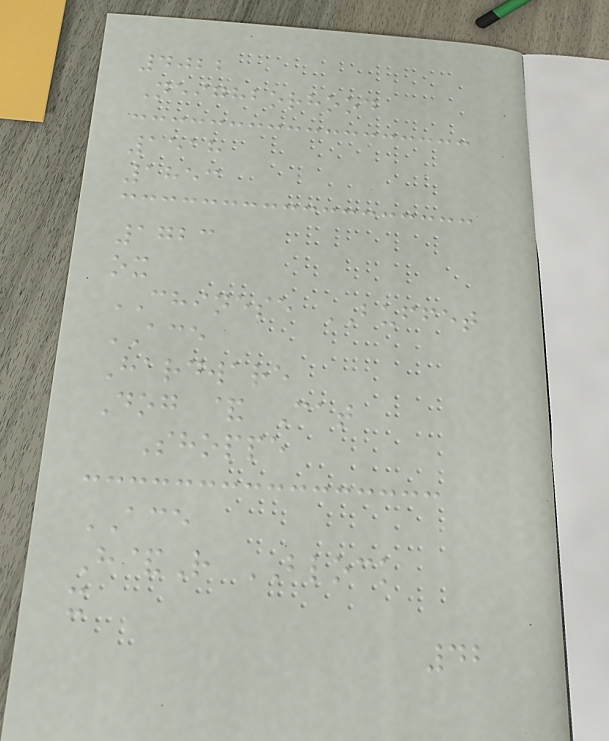4022
Neighborhood
1518
1853
1723
ox
CHINESE BUFFET
ACE
Hardware
Dog & Cat
Shoppe
ACE
H&R BLOCK
x
42
